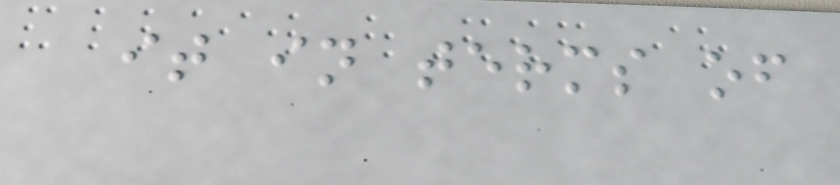it in terms of
